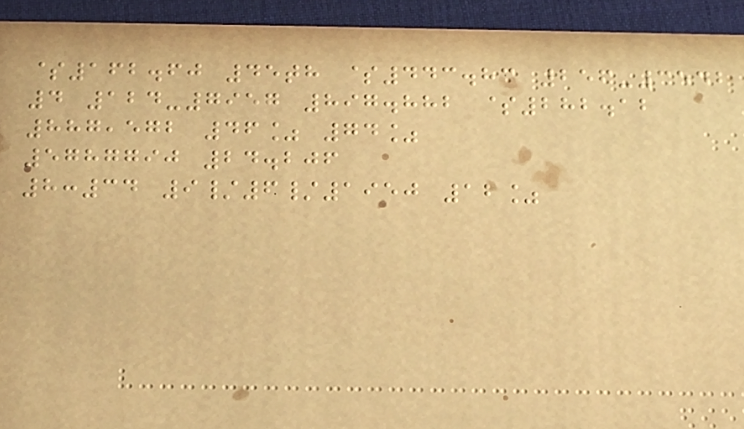$162.60 45th $443.83 256-3542
4 124-7957 897.882 $282.12
887,572 46% 74%
5787790 24.206
8:34 9/6/1950 12%
